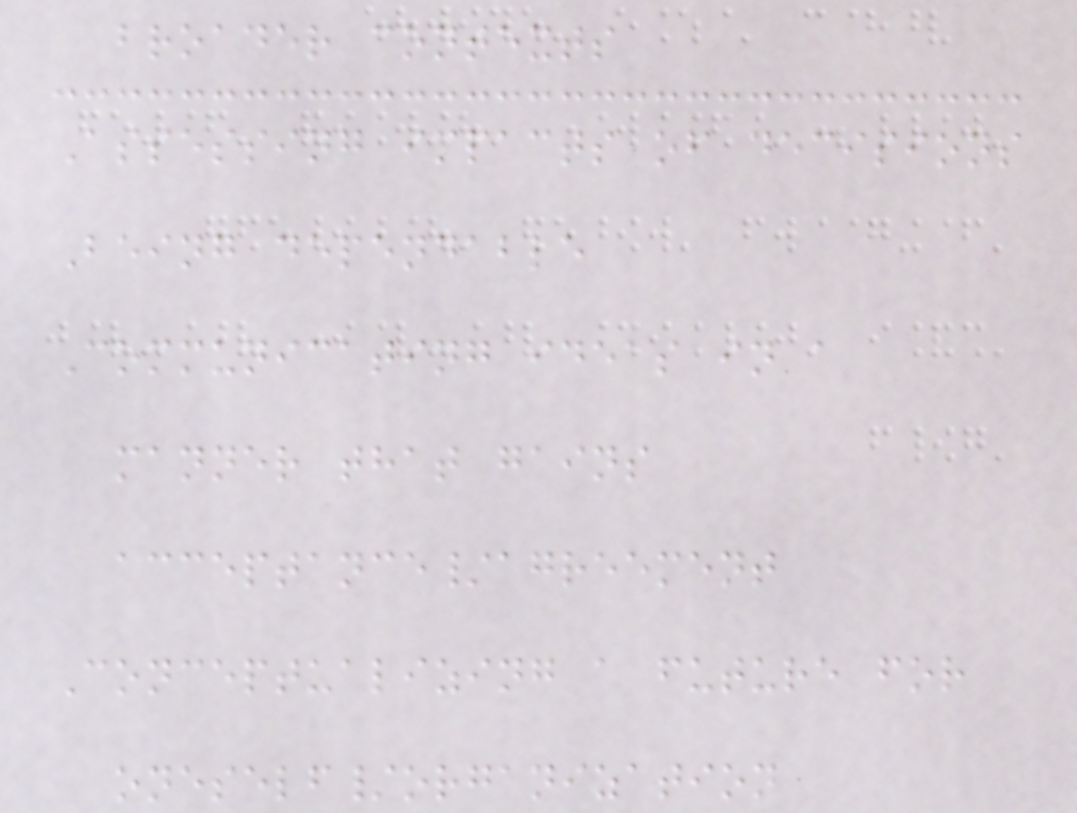broader contexts
Assessing impacts of decisions
Being dependable
Communicating ideas in a
manner that gains
acceptance/agreement
Conceptualizing a future for
oneself/organization
